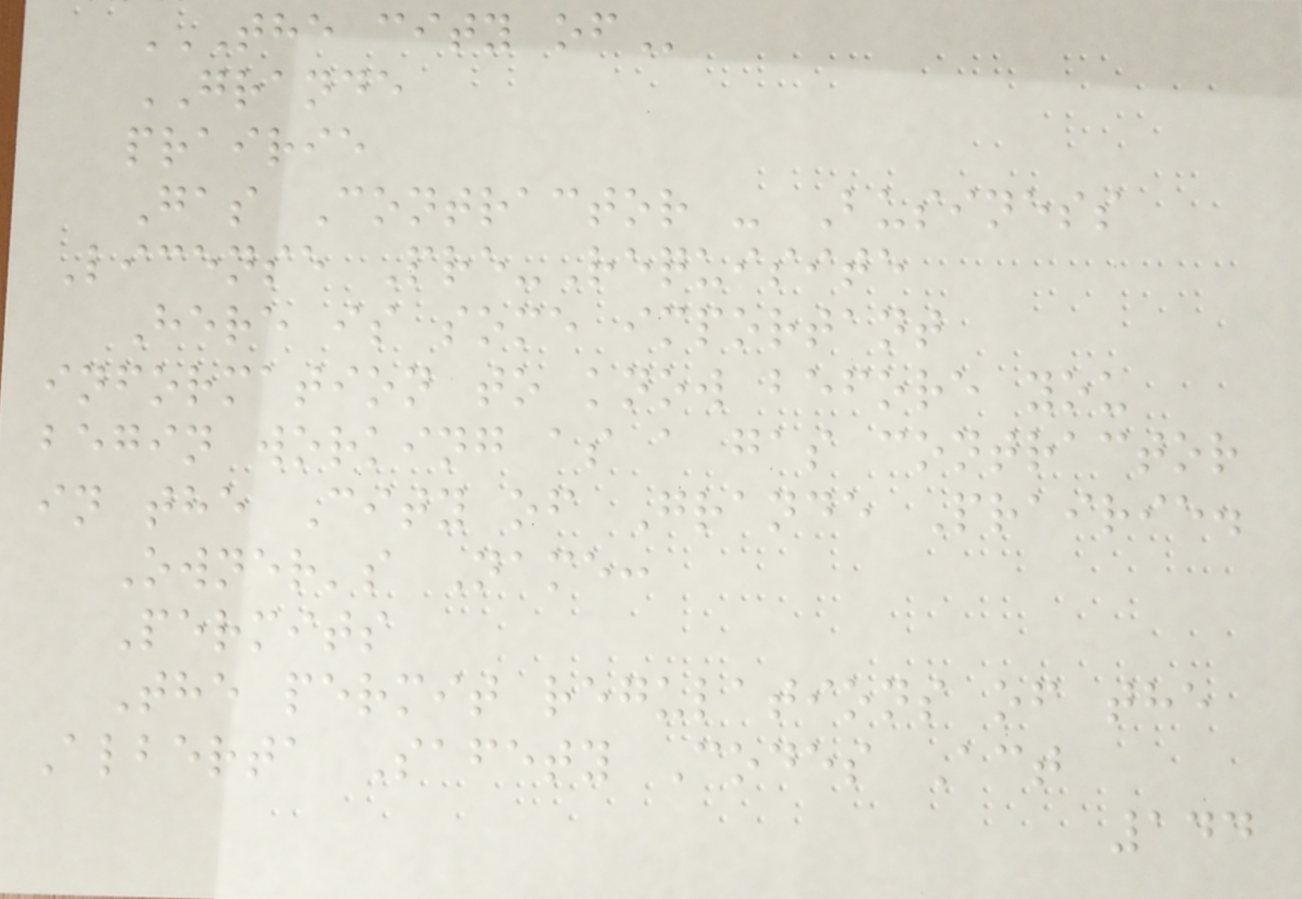THE CITY OF
GRANDE
prairie
Gas Contractor - Business
License Pre-Requisite
Here is some important
information to know before you
begin working as a gas contractor
in the City of Grande Prairie.
Owner's Name:
Permits
The permit regulations of the
Alberta Safety Codes Act
144
